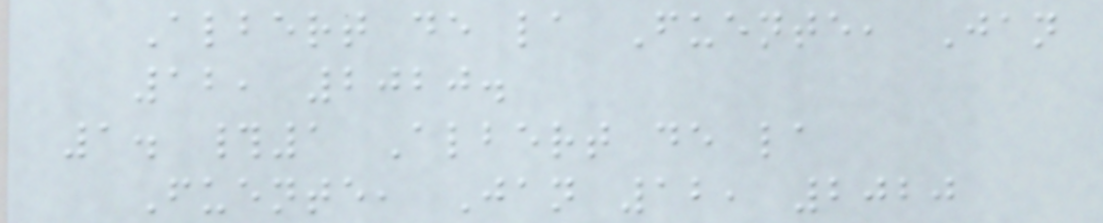Albert de la Fuente, Jan
12, 2020.
1. #1 Albert de la
Fuente, Jan 12, 2020
